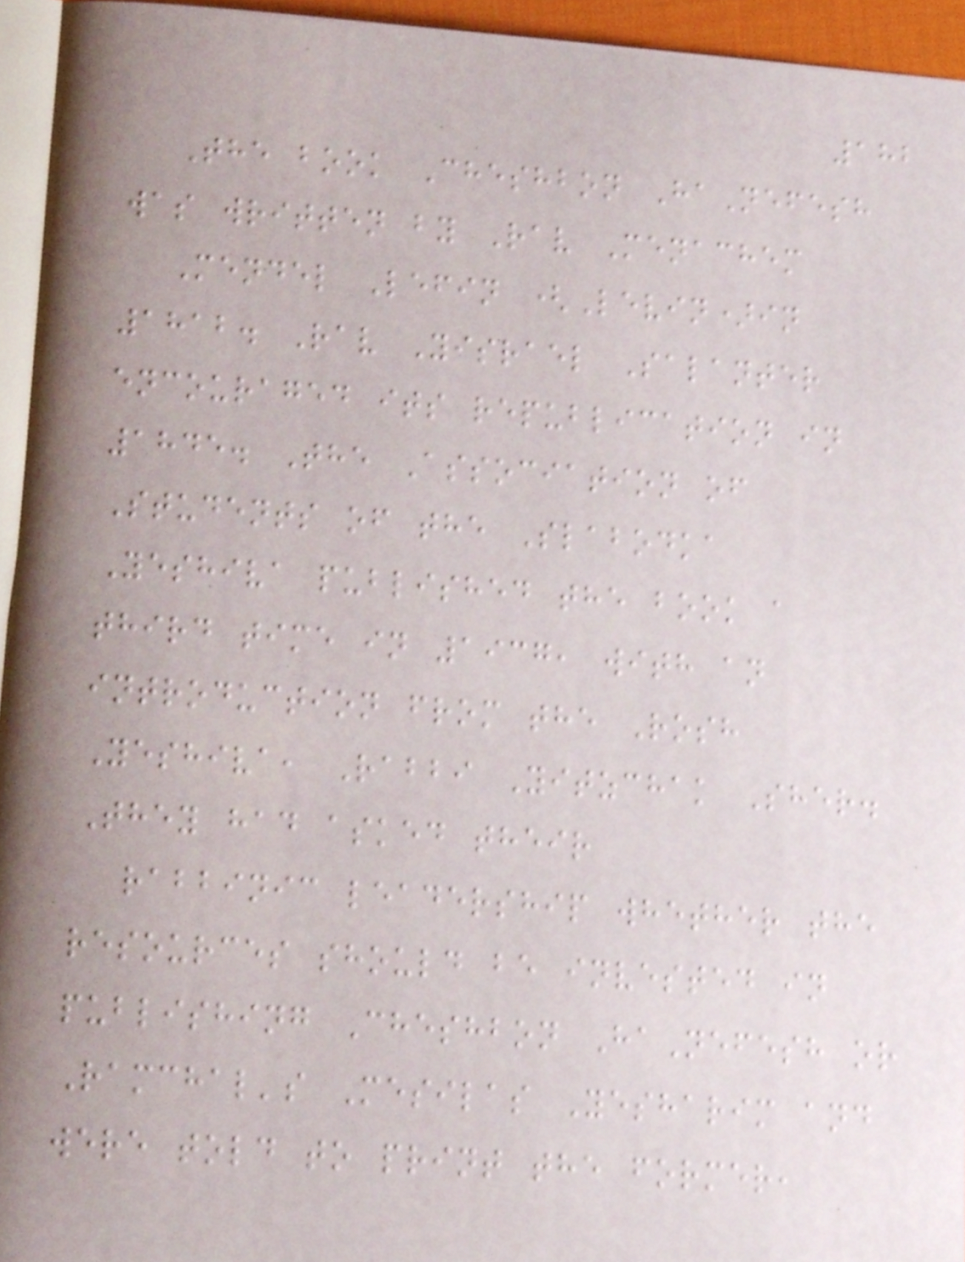182
The book Cheshbon HaNefesh
was written by Rav Menachem
Mendel Lefin (Levin)in
1812. Rav Yisrael Salanter
encouraged its republication in
1845. The Association of
Students of the Slabodka
Yeshiva published the book a
third time in 1937, with an
introduction from the Rosh
Yeshiva, Rabbi Yitzchak Sher.
They had asked their
rabbinic leadership whether the
resources should be invested in
publishing Cheshbon HaNefesh or
Ramchal's Mesilas Yesharim and
were told to print the former,
